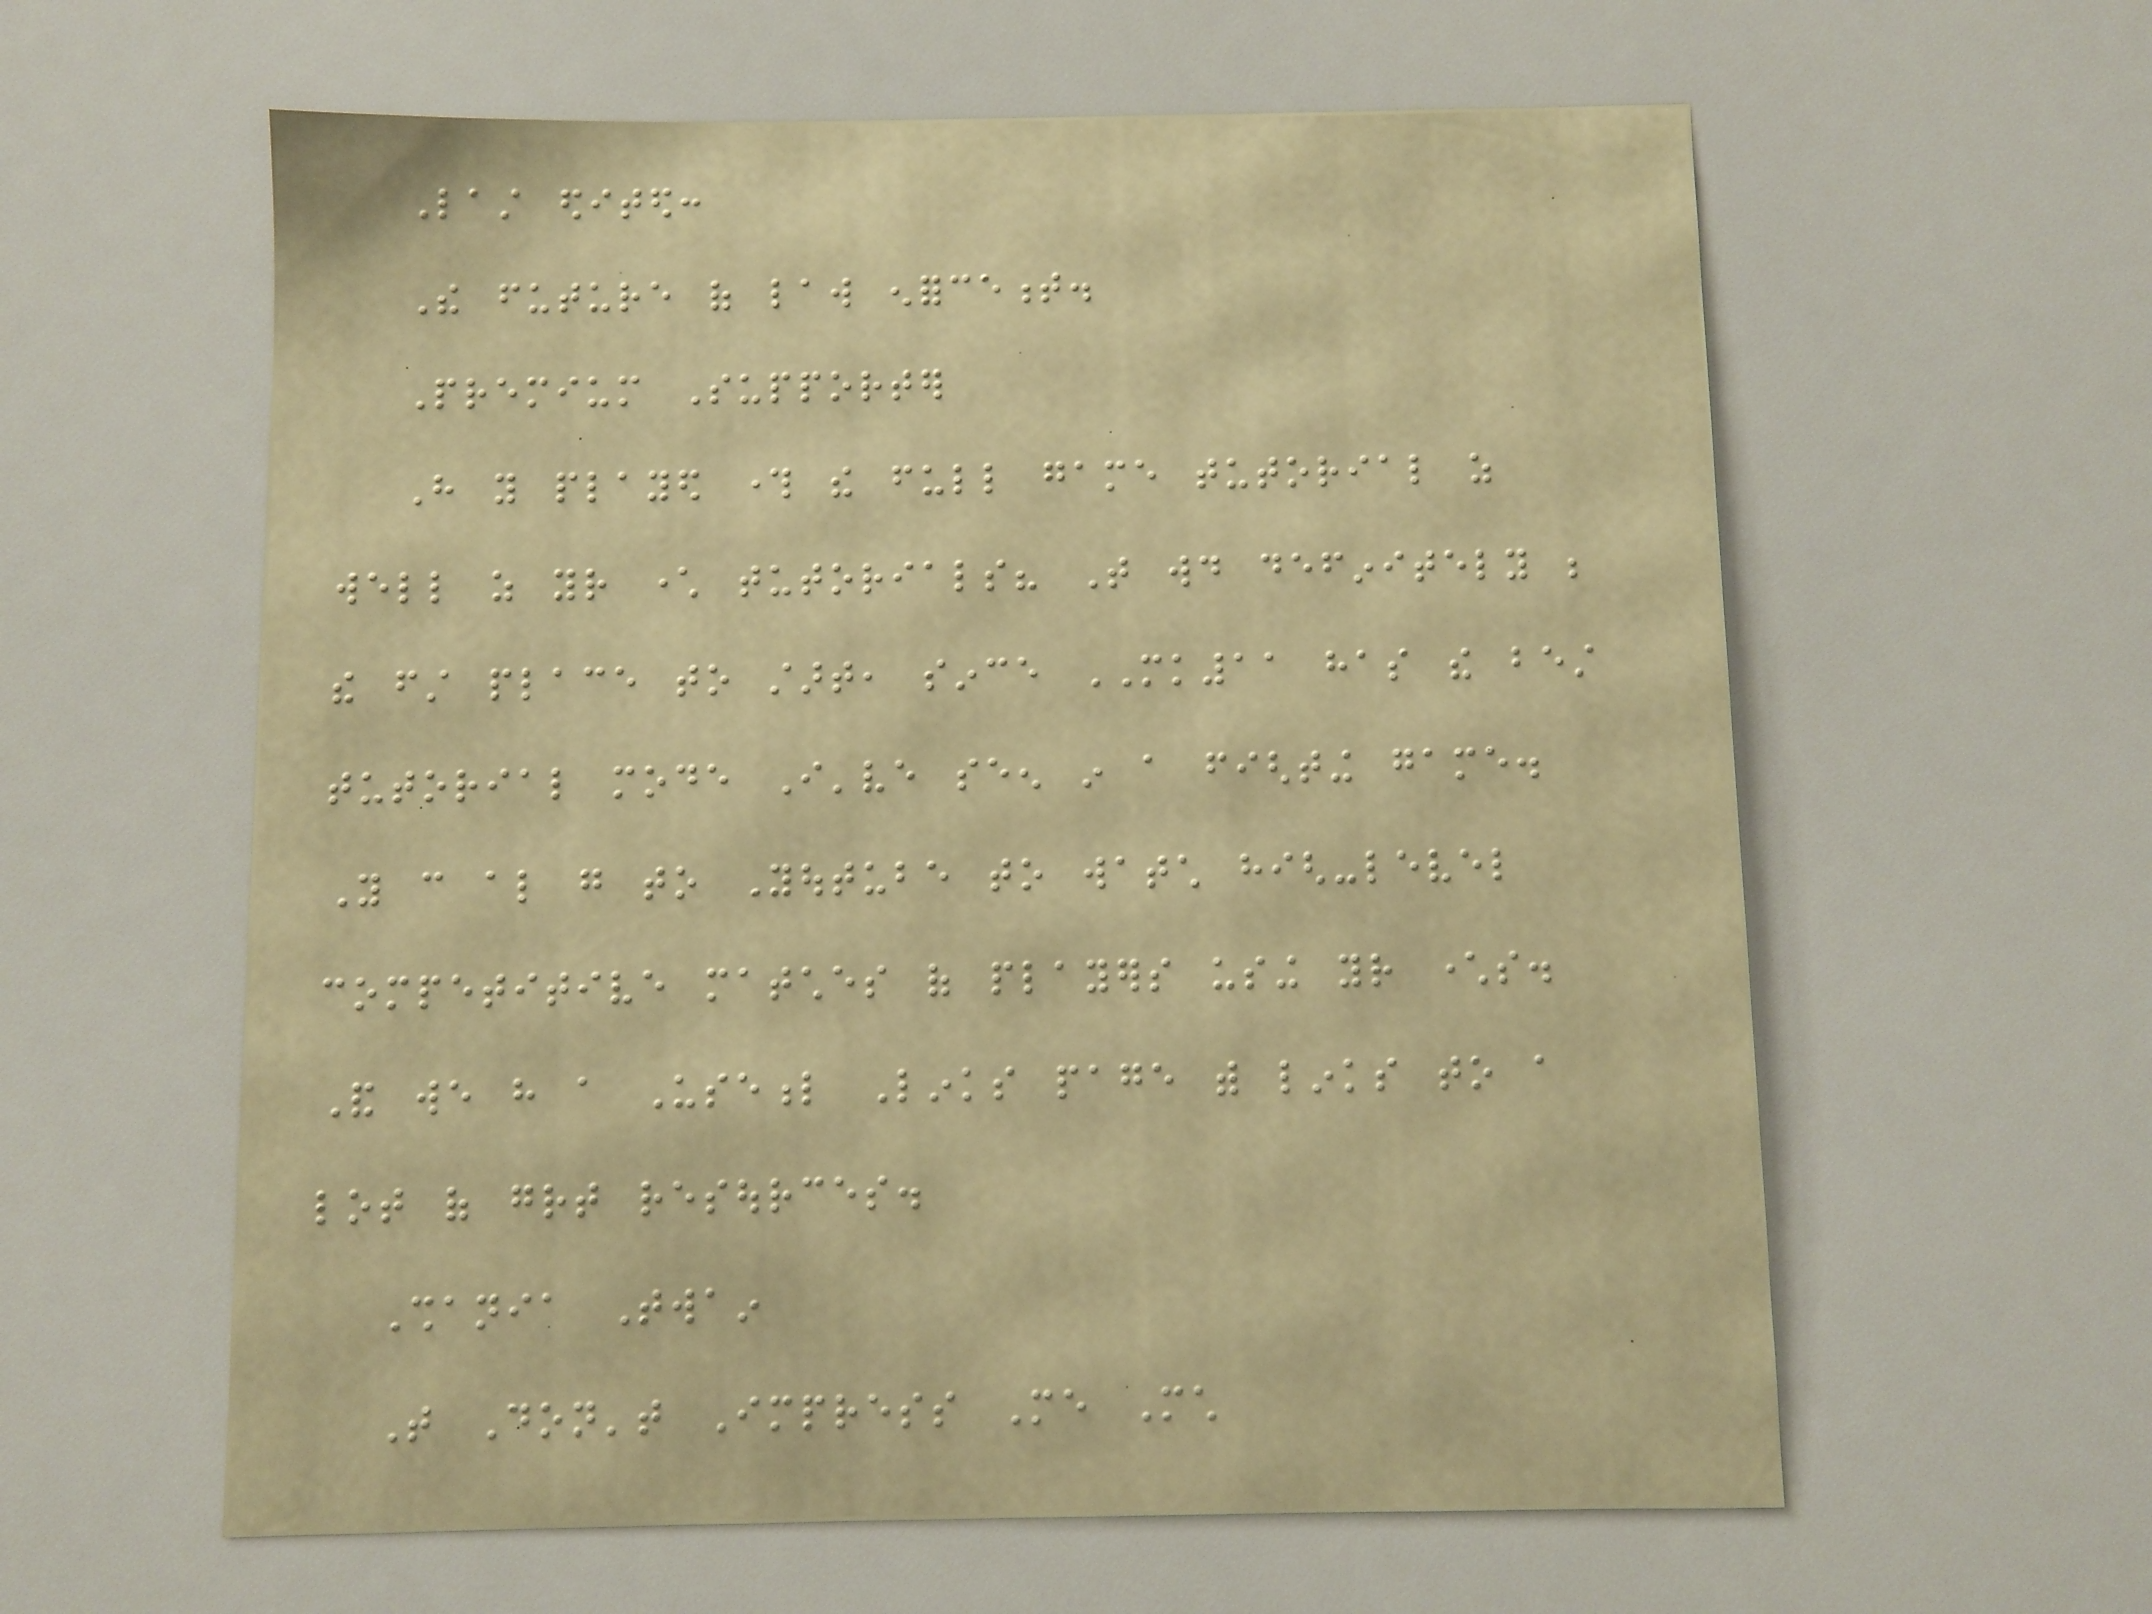Last edited:
The future of law enforcement.
Premium Supporter
Have you played through the full game tutorial as
well as your character tutorials? That would definitely be
the first place to start, since MK11 has the best
tutorial mode I've seen in a fighting game.
You can also go to Youtube to watch high-level
competitive matches of players using your characters.
And we have a Useful Links page with links to a
lot of great resources.
Shania Twain
That Don't Impress Me Much
